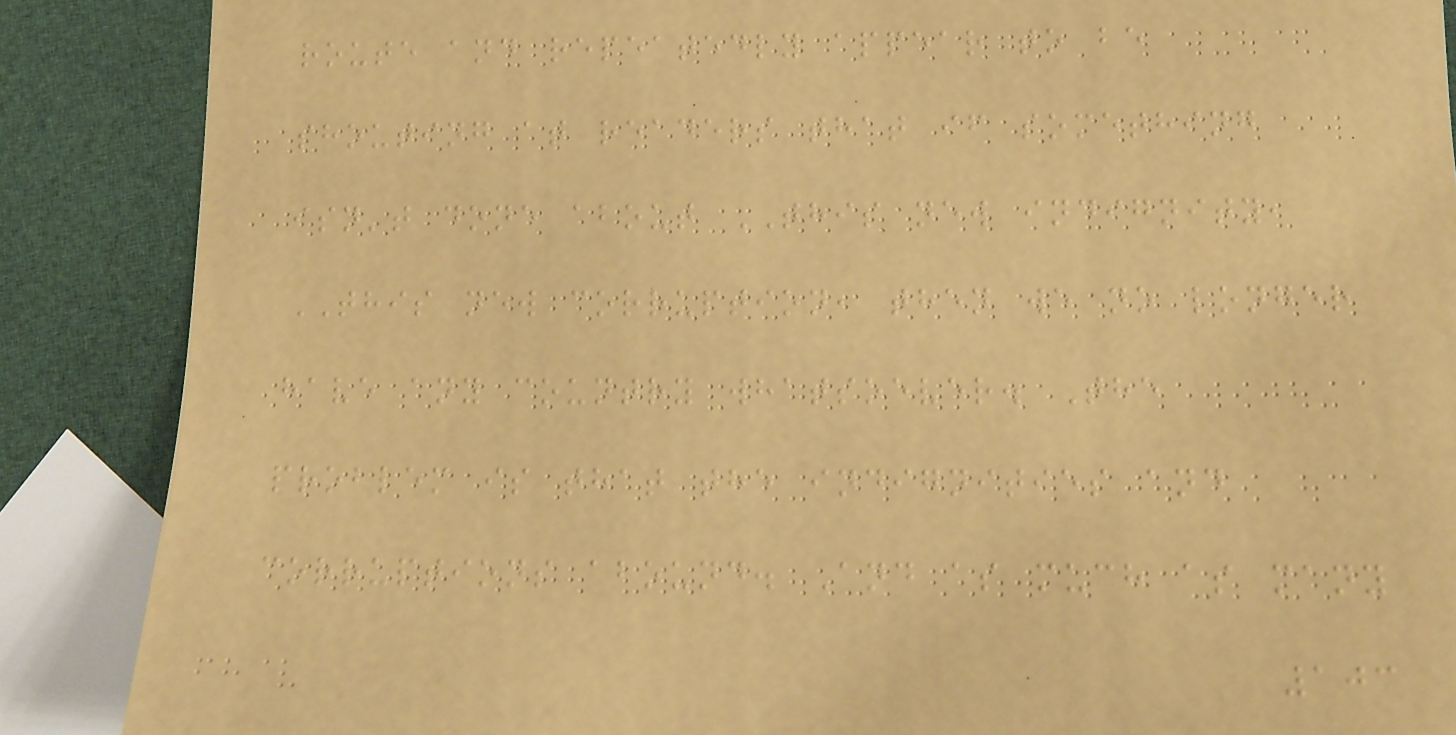route and repeatedly appear to be
shouting at readers that if something
isn't done about THIS new indignity,
THIS new corruption, then we no longer
have any country whatsoever. The
problem is that the indignities and
corruptions abound. And as much as many
103
